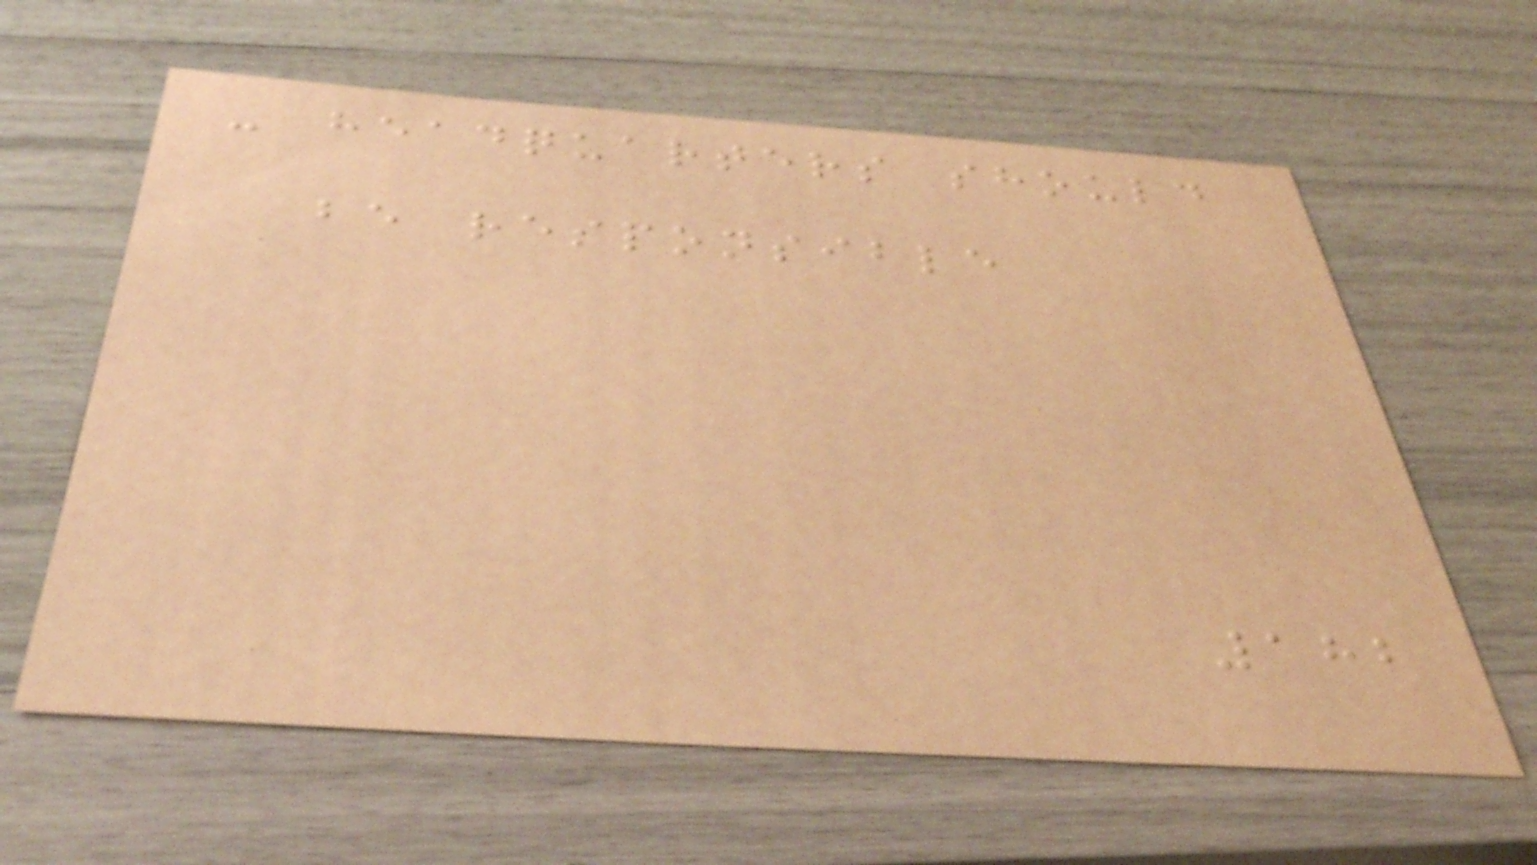- headquarters should
be responsible
182
